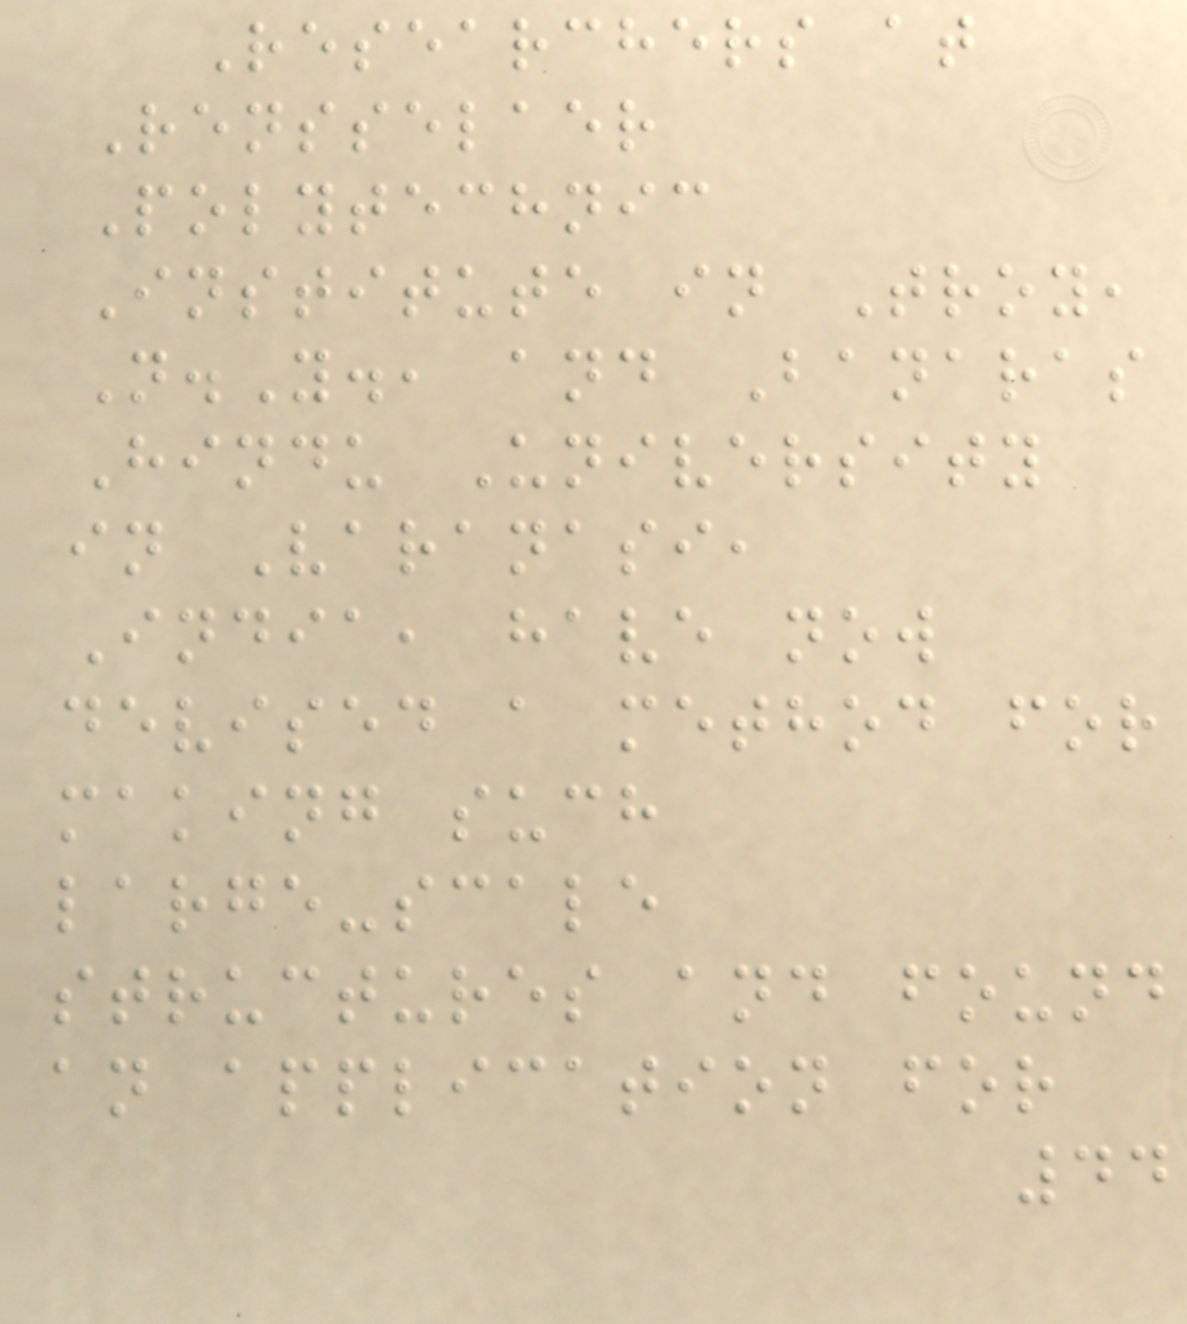Researchers at
Rensselaer
Polytechnic
Institute in Troy,
N.Y., and Banaras
Hindu University
in Varanasi,
India, have now
devised a method for
making such
large-scale
structures and found
an application for
44
